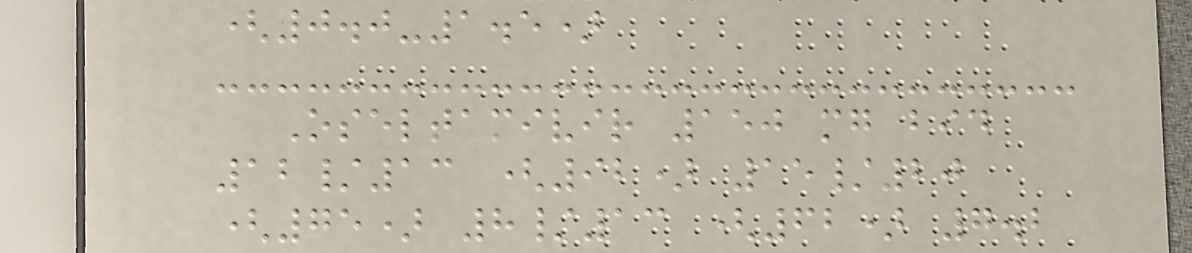(0.0-1.5)
Oseltamivir 150 mg bid
12/13 (92) 15/20
(75) 8/13 (62) 7.2
